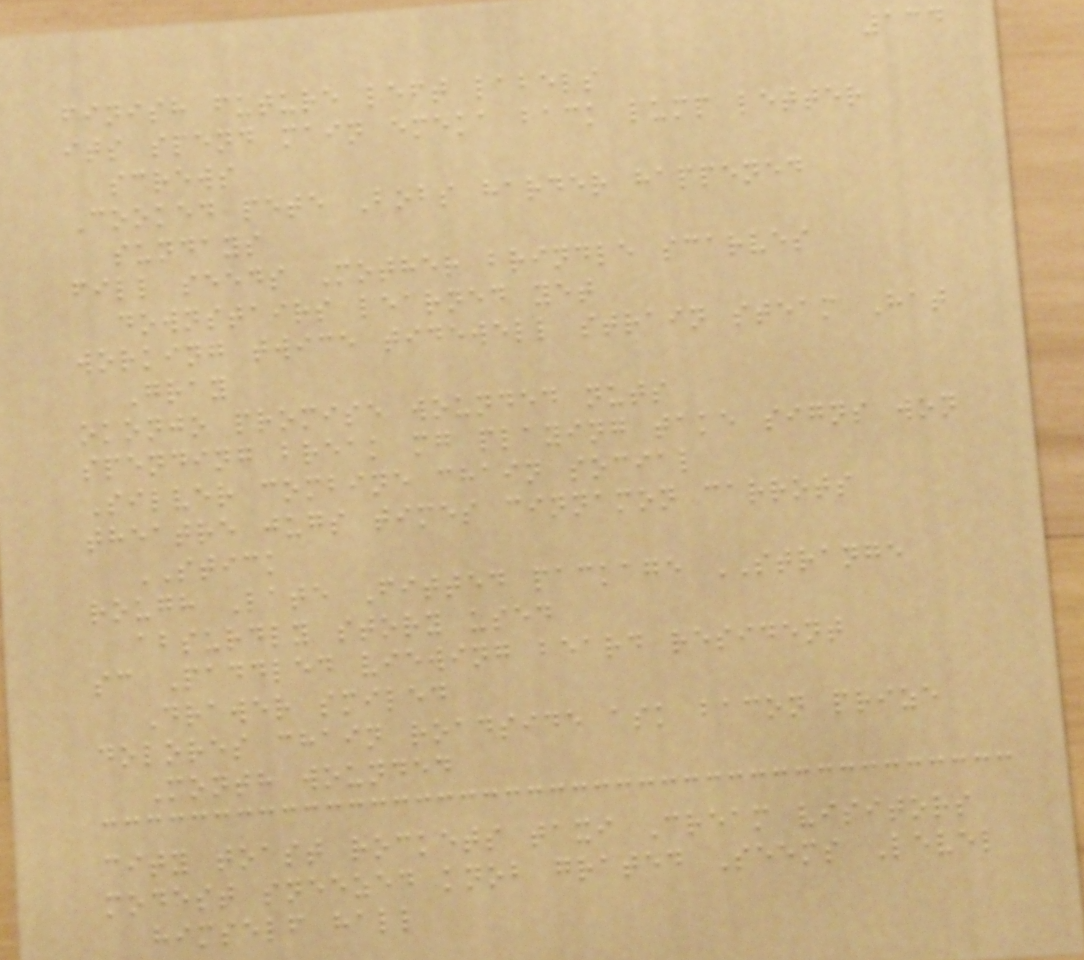134
finish future left labels
its spend main emeka back lump letter
screws
Cooked pete Bobs harder happened
sundays
fill seeds Mother brindle scarves
downstairs learned yet
working twice tidewell strain steam Hat
Gray
okonjo promise wounded nuts
spending break mg playing take signs won
Silver combine chain social
theatre jugs times cinnamon carrots
STICK
rough Late Fitted package STRANGE
absurdly story used
sc Paddled viewing beard resident
Drawer smiled
dolores chain roadside ask bacon prize
Month wounded
city toast rockets taxi Cream visitors
modest sneezed knob grated Seems Level
himself hall
